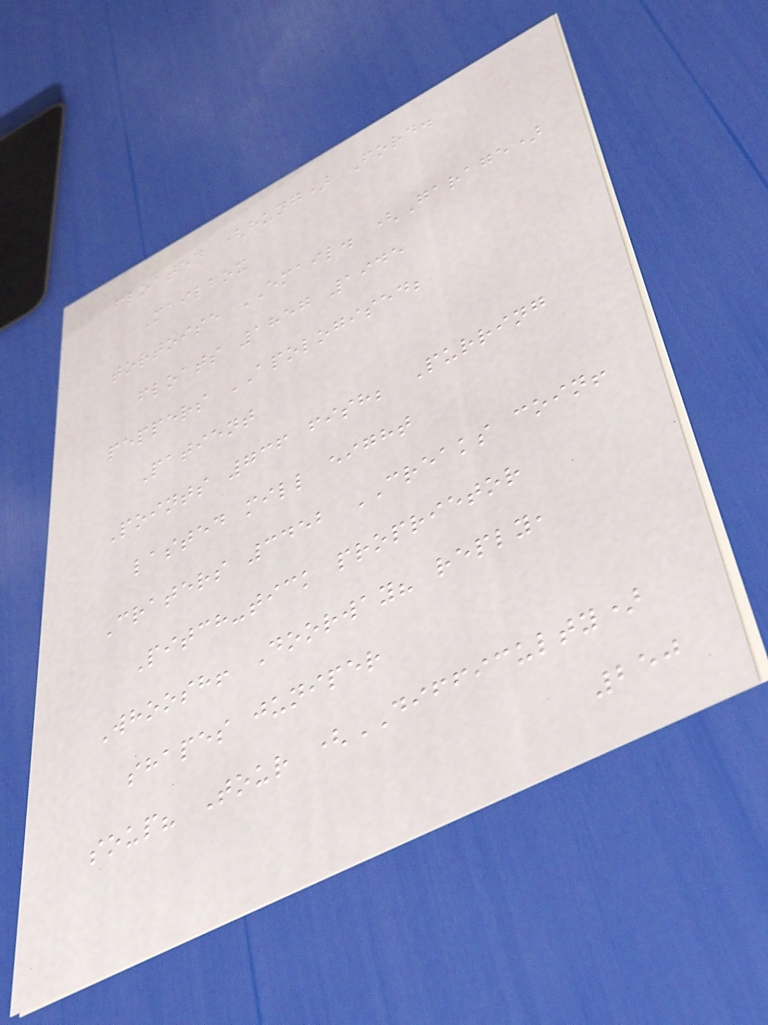floated (hung) Ford.
Mailbox
tortoise EMAIL. (Garage)
floats 1857 1945
peppers APOLOGISED;
Patient
Points 736 fish; Purring
lasted mill eight
Craters 3452 CREAKS coin!
Pitch-tick proprietor
Whoosh! Doorway? reply,
shapes juniper
soup? Tour (DIFFICULTY)
250
